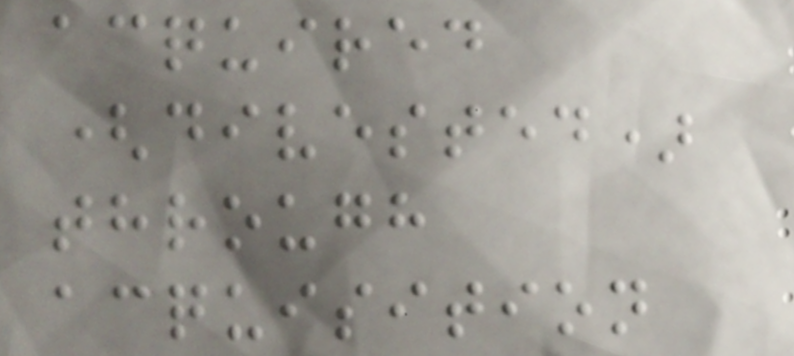acquired
(divested)
through
acquisition
